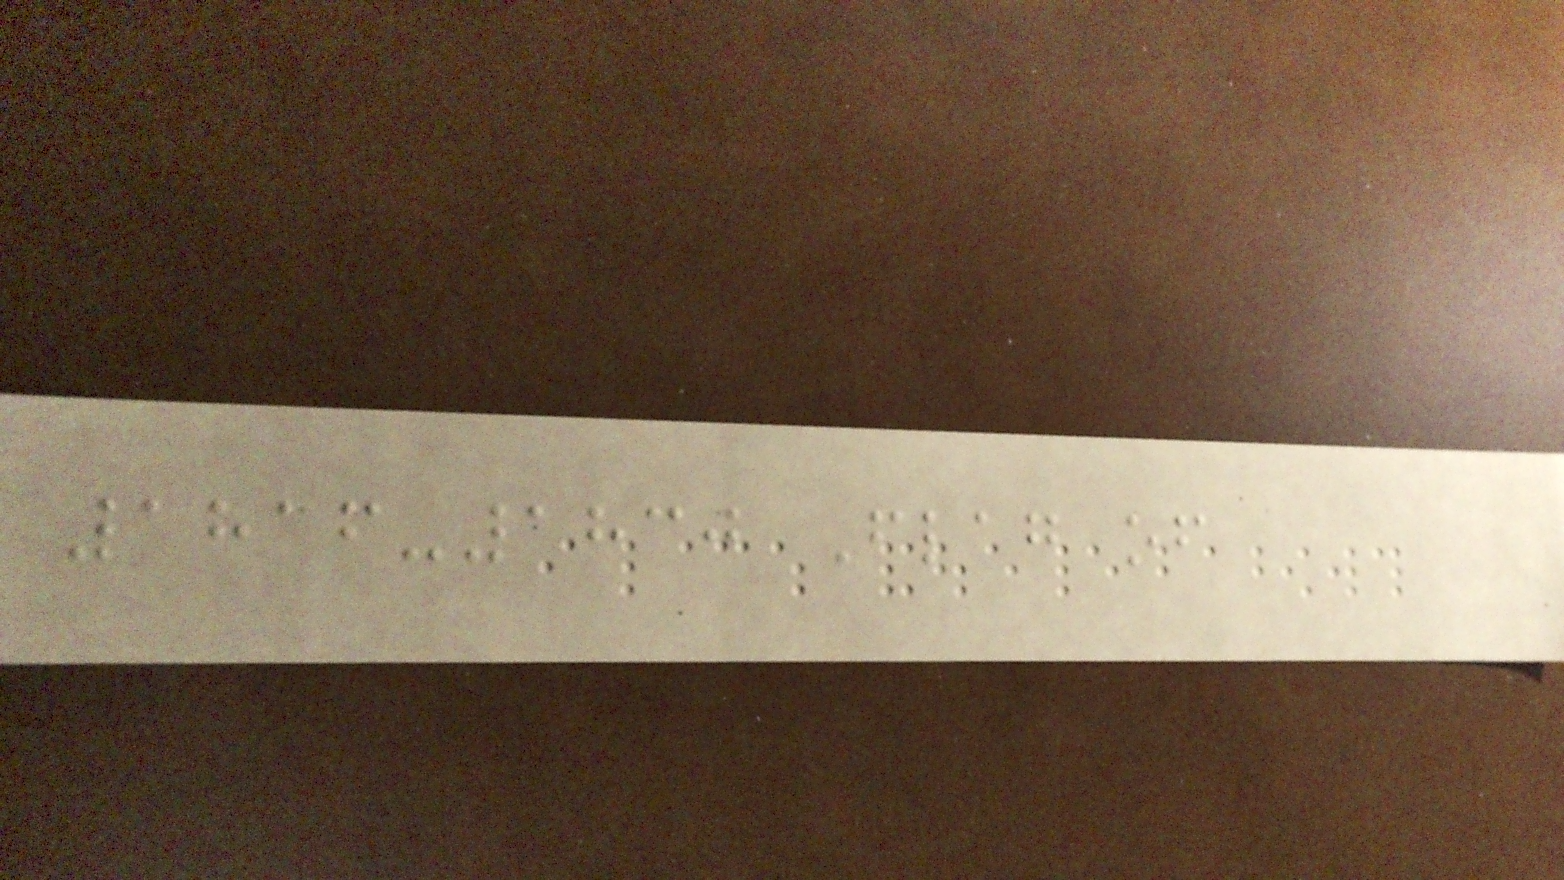1816-1830 Flag of
